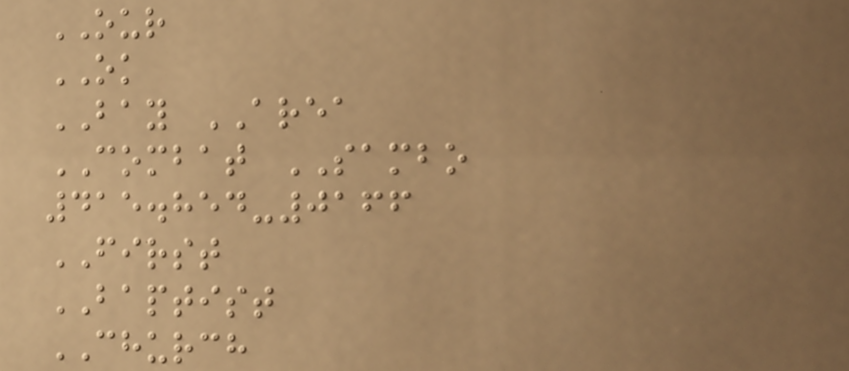OUR
OK
BAY AREA
COMBAT SAMBO
415.854-0166
FIRST
BAPTIST
CHURCH
